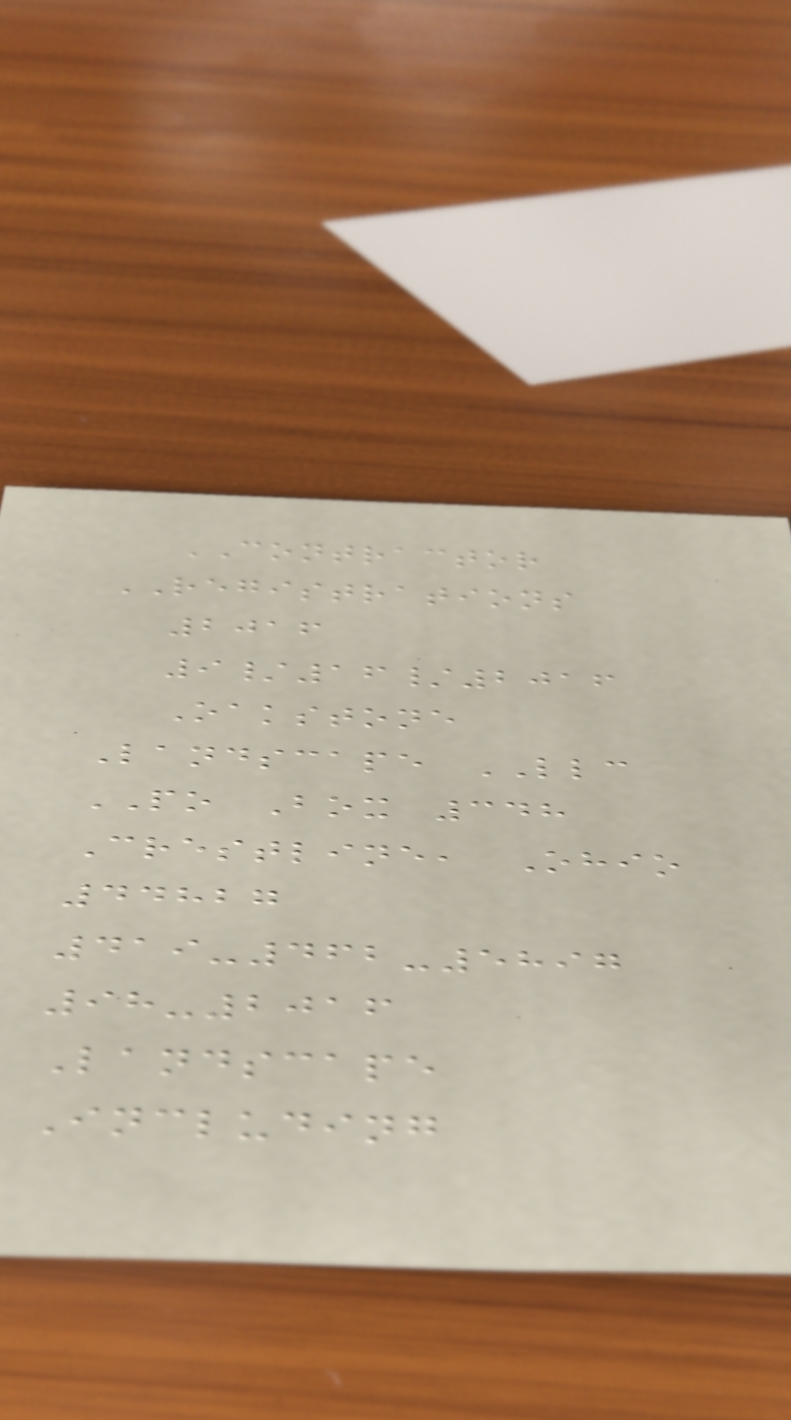CONTRACTOR
REGISTRATIONS
2016
9/16/2016
Oakstone
Landscape LLC
PO Box 348
Crestline, Ohio
44827
419-462-5897
98-2016
Landscape
Including
